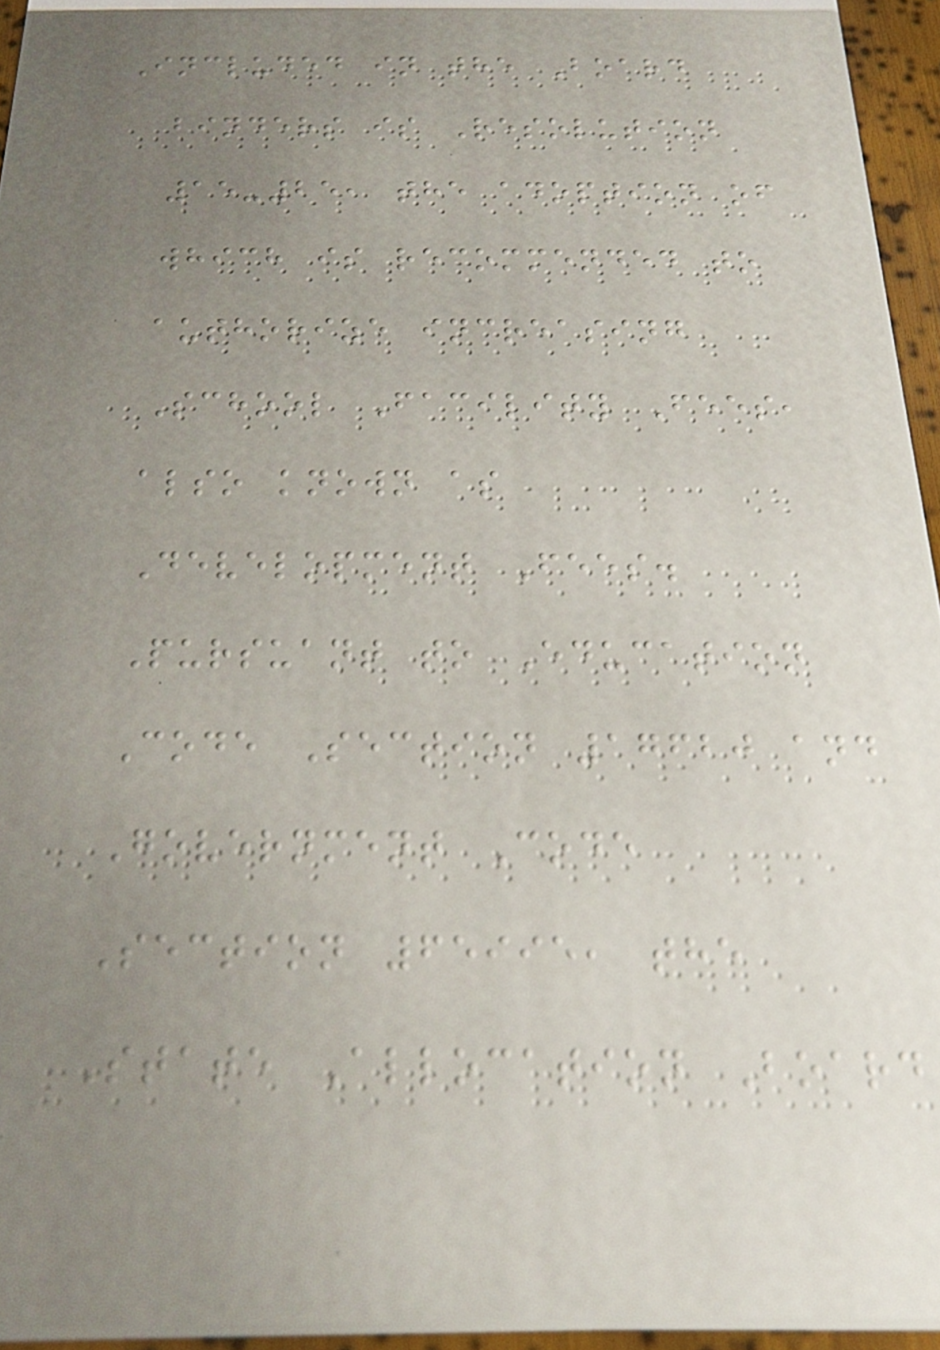Included in the Board
binders is Resolution
15-25, the adoption of
which is recommended to
authorize increasing
School Facility Fees,
also known as
Development Fees.
Pursuant to Education
Code Section 17620 and
Government Code
Section 65995, the
State Allocation Board
